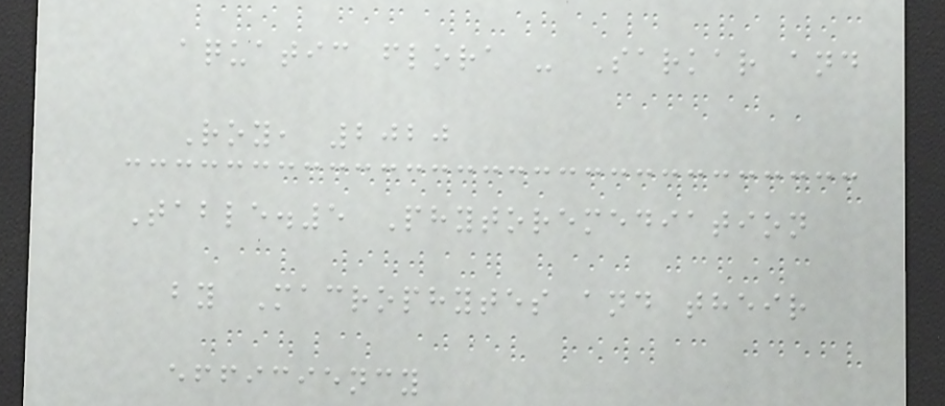aquatic flora - Sarkar and
Roy, 2020
Table.5 Phytoremediation
by Macrophytes and their
efficiency
